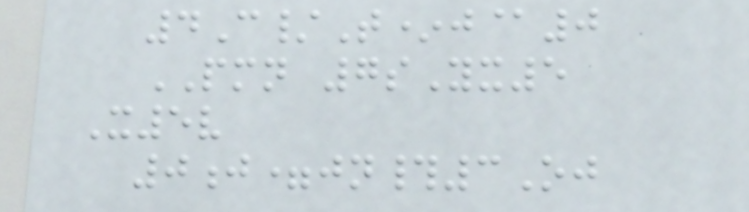4C/T*j@0
PMN 7sYx5
X5v
0j=jn#3Oj
